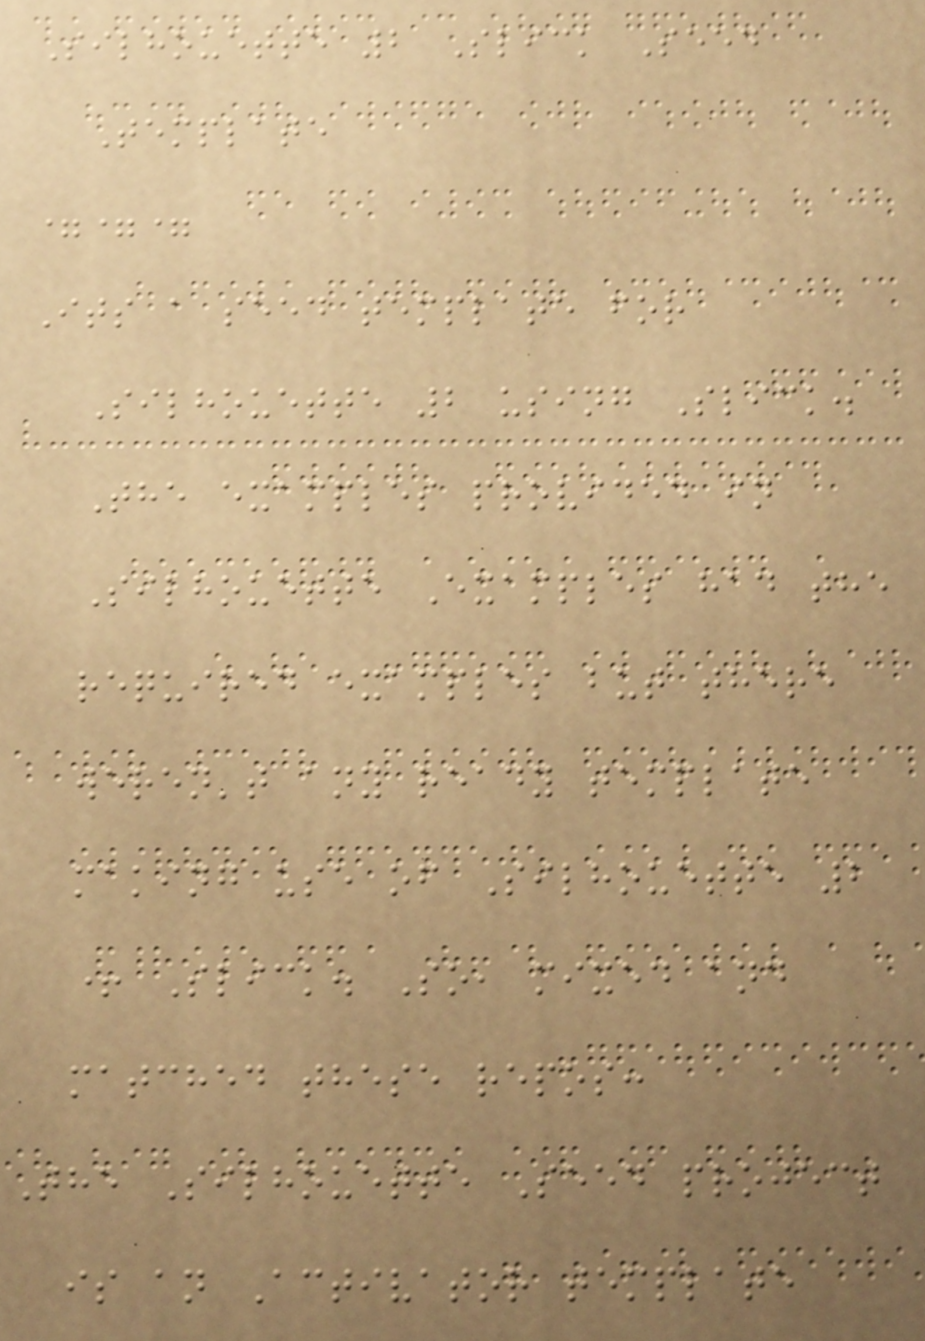Silhouette 2 Slick Seed
Template
===
Its a seed template for
Silhouette 2 using Slick.
The examples provided in
Silhouette Examples had the
required examples but there
weren't any ready template
making use of Silhouette 2
+ Slick. So, mixed and
matched these repos:
The Silhouette Seed project
is an Activator template
